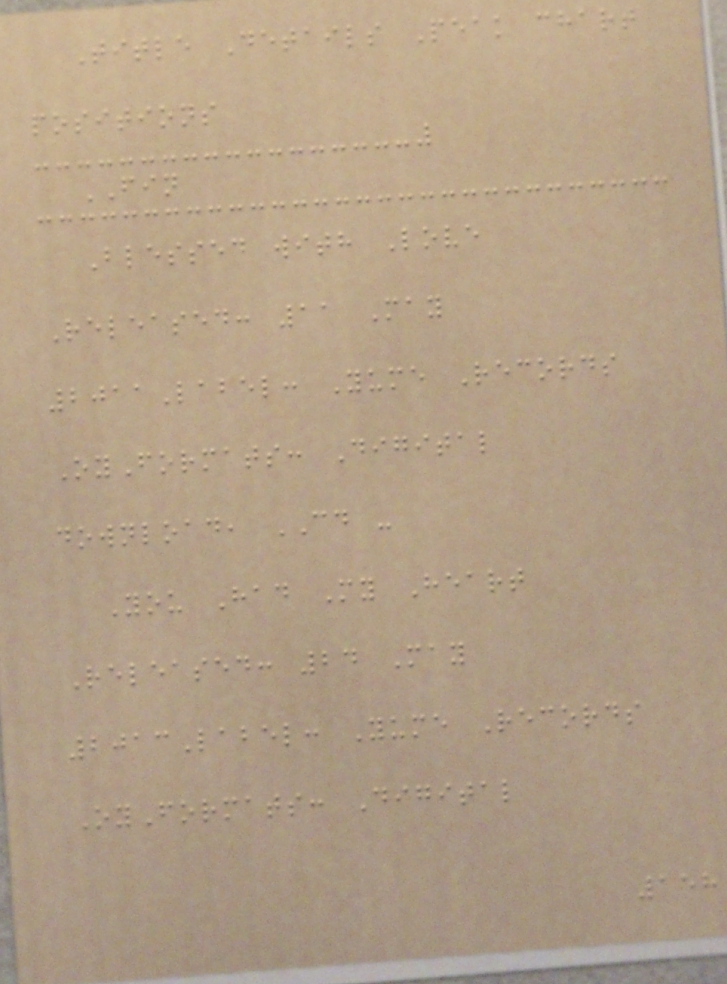Title Details Peak chart
positions
FIN
Blessed with Love
Released: 11 May
2011Label: Yume Records
OyFormats: Digital
download, CD -
You Had My Heart
Released: 24 May
2013Label: Yume Records
OyFormats: Digital
158
